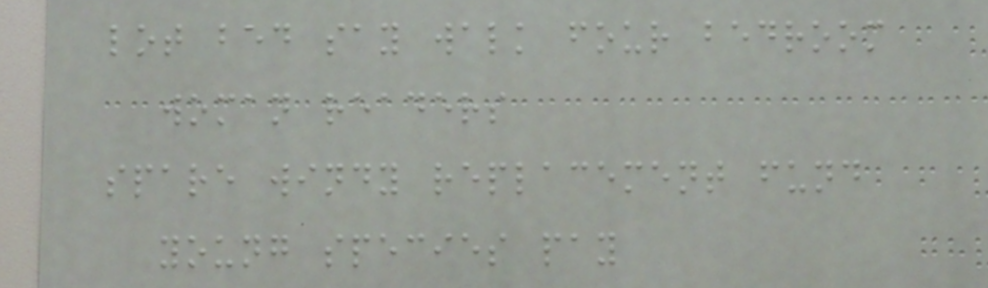lot bed say walk four bedroom
woman readers
spare windy replacement fund
young species pay
